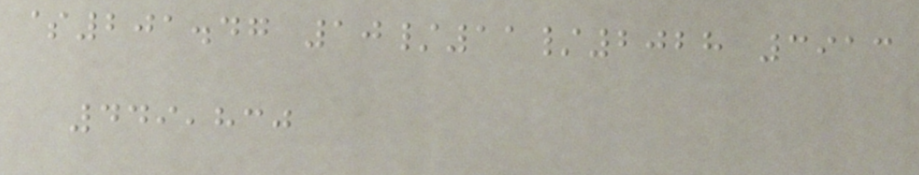$201.47 10/11/2028 3913
449,830
